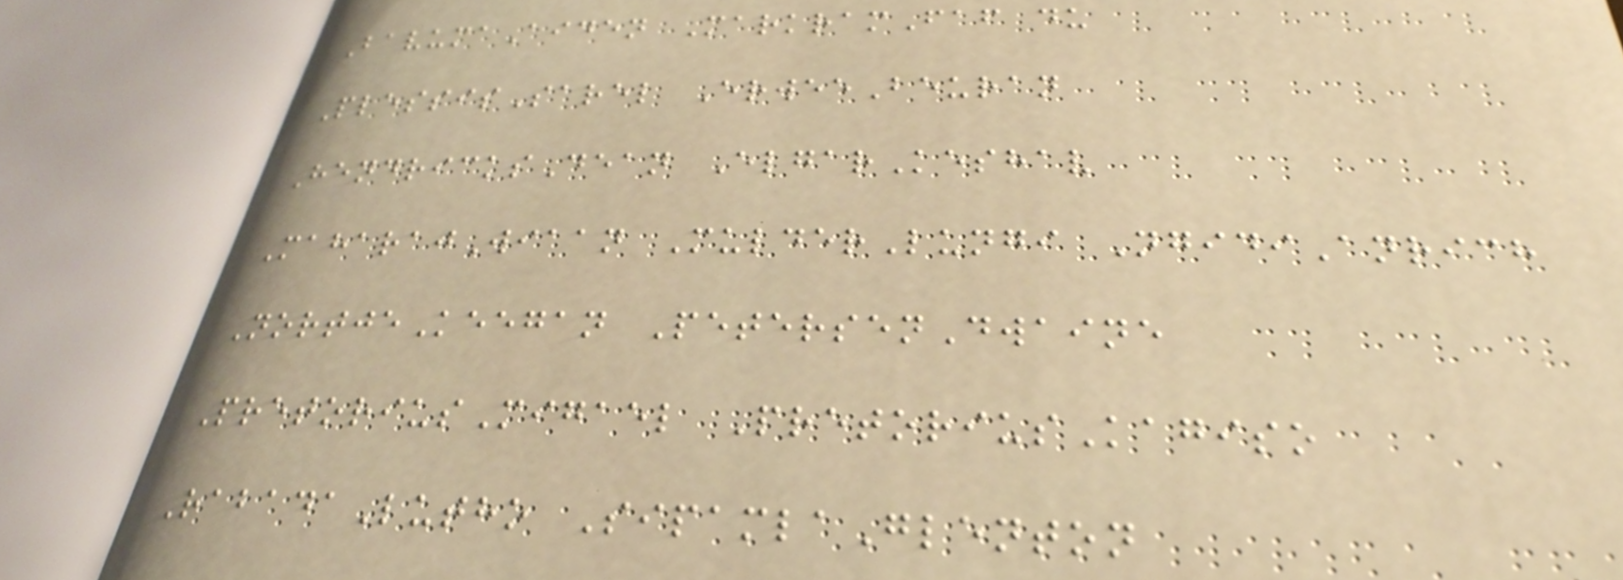BavumaAiden MarkramFaf du
PlessisSarel ErweeBeuran
HendricksDean ElgarKeshav
MaharajWiaan MulderLungi NgidiAnrich
NortjeKeegan PetersenDwaine
PretoriusMigael PretoriusKagiso
RabadaLutho SipamlaGlenton
